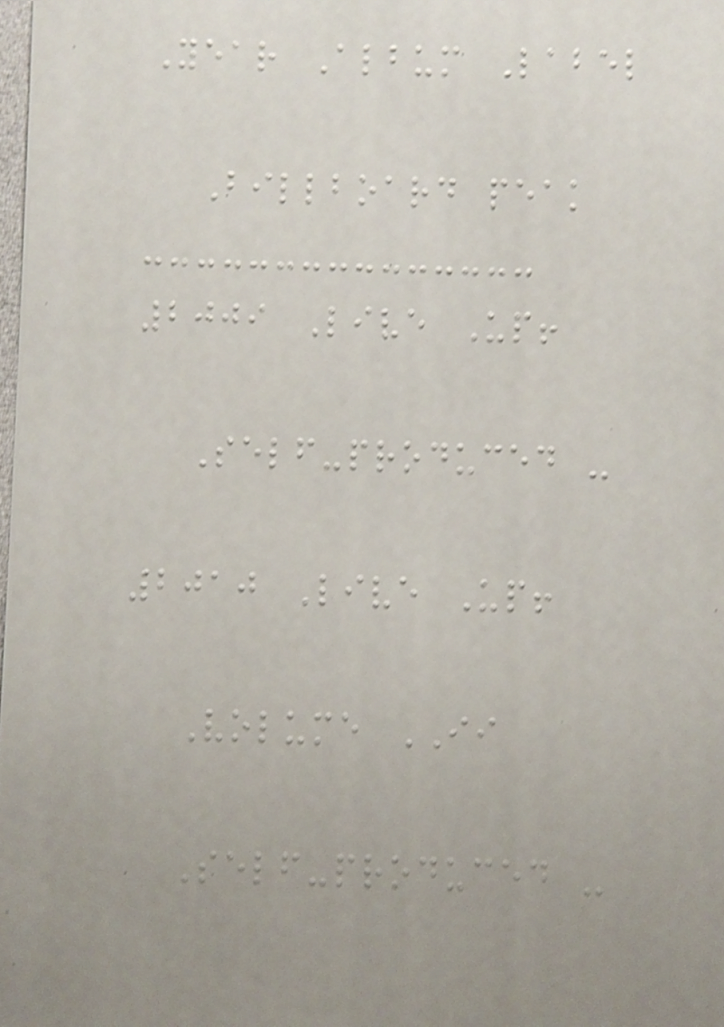Year Album Label
Billboard peak
2009 Live Up!
Self-produced -
2010 Live Up!
Volume II
Self-produced -
